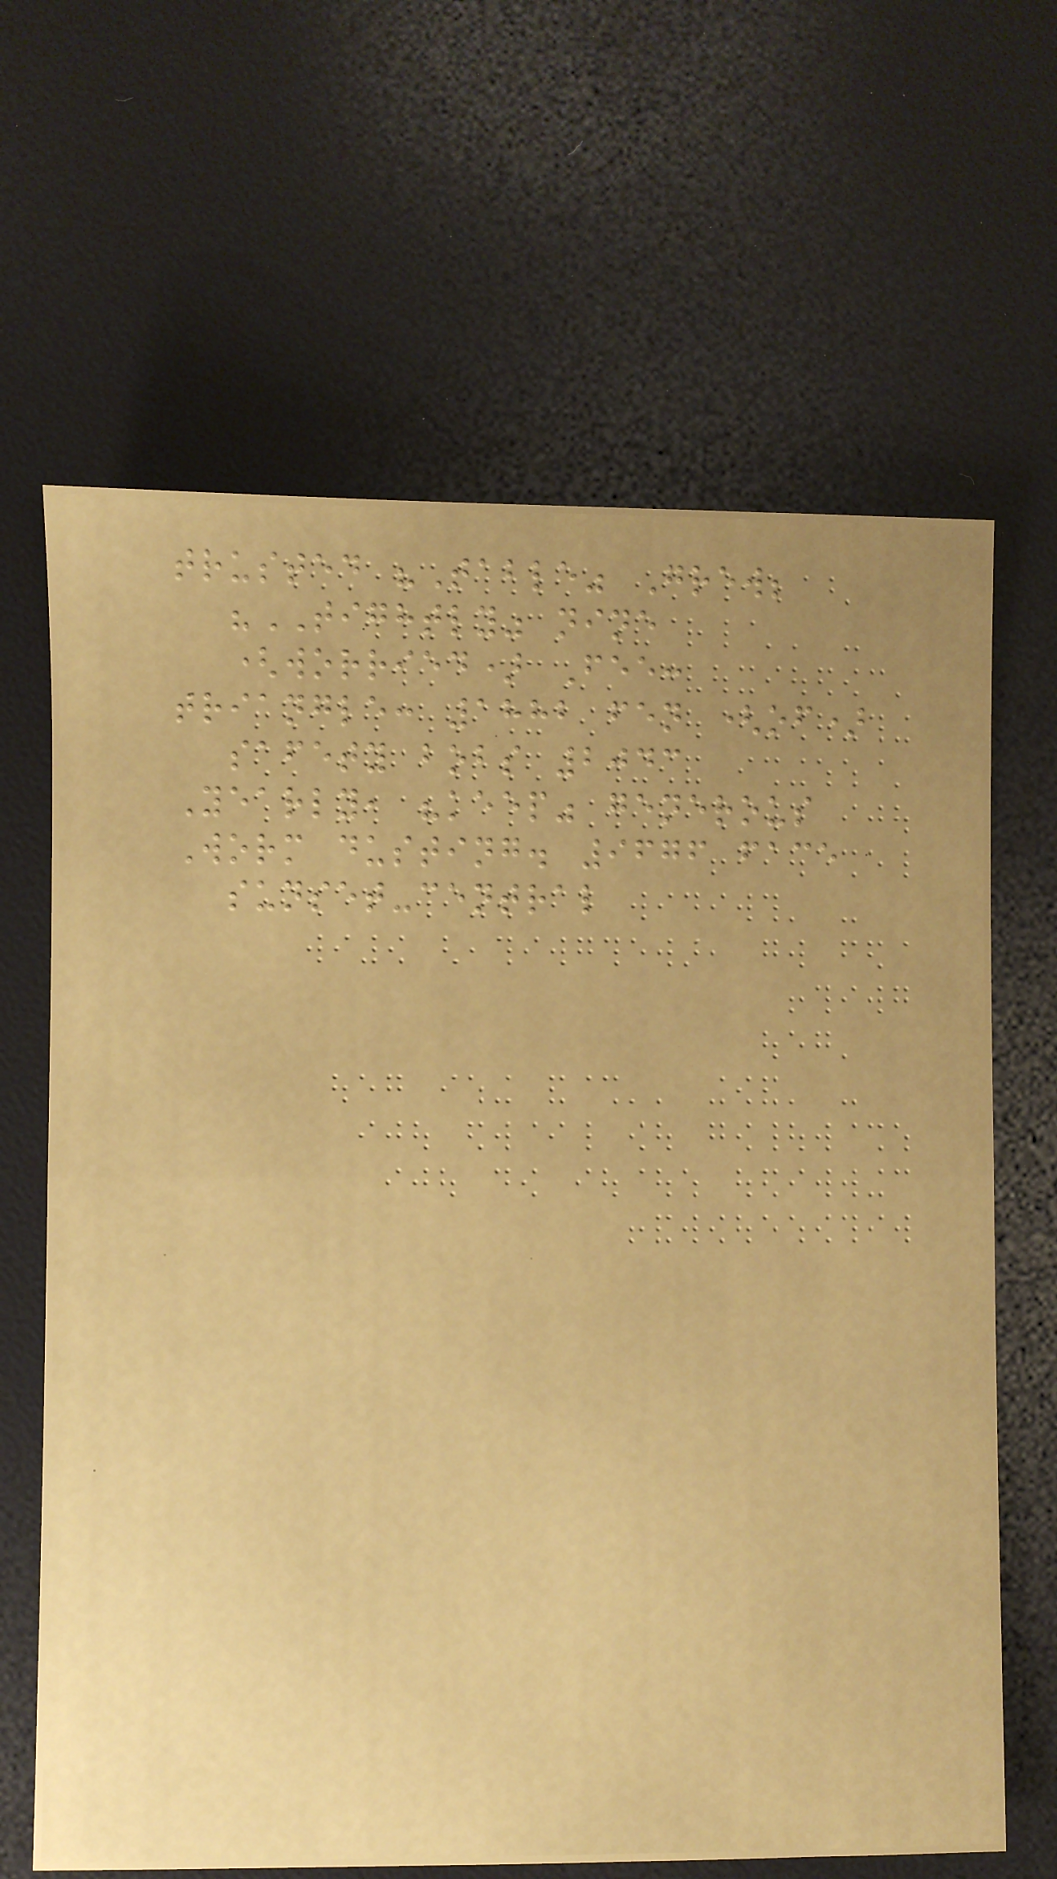trusted "Table" Grew;
"TIGHTLY" nine
(worried) Fee:
triangle: 1882 fen (of)
safety bobs 2043
Yearly, "keep" generous
Worm dusting. 9676 face
sunset-central
